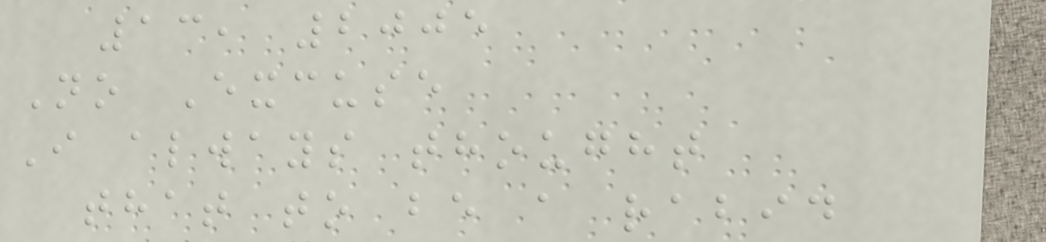13, 2005
No Excuse
I always thought
that to be a rabid
